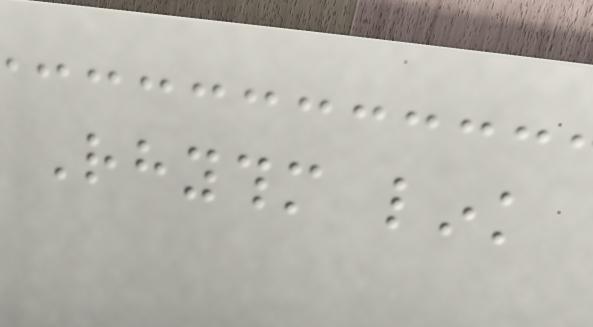Rhythm link
